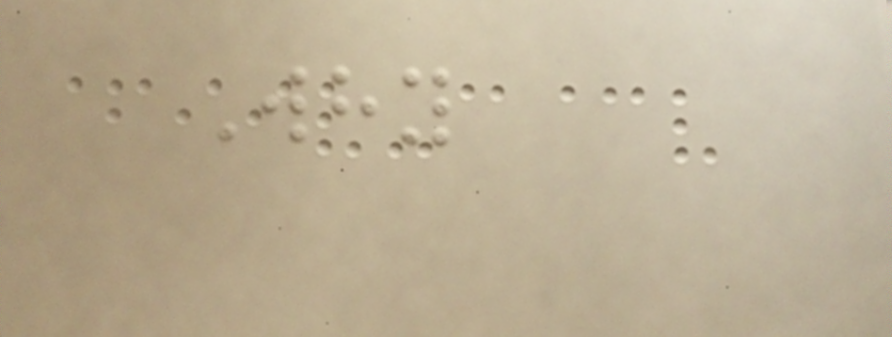Why
